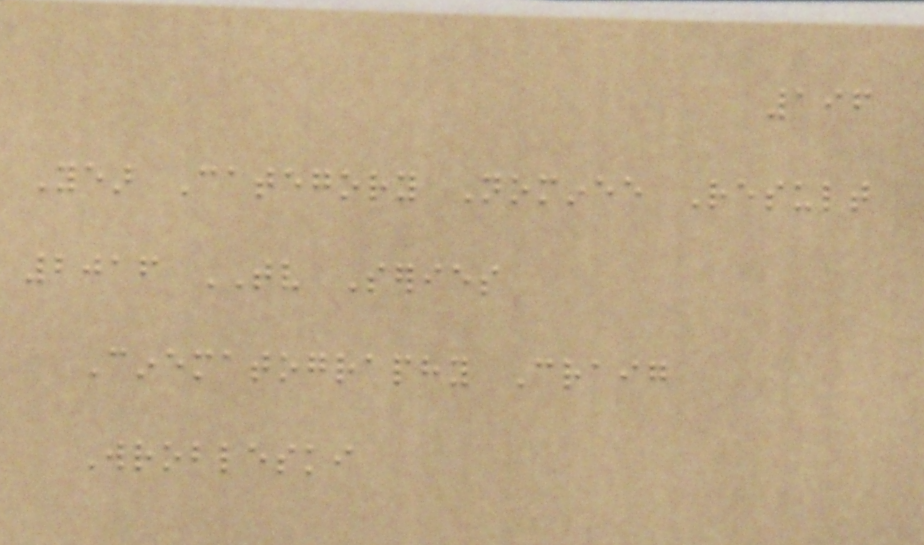196
Year Category Nominee Result
2016 TV Series
Cinematography Craig
Wrobleski
